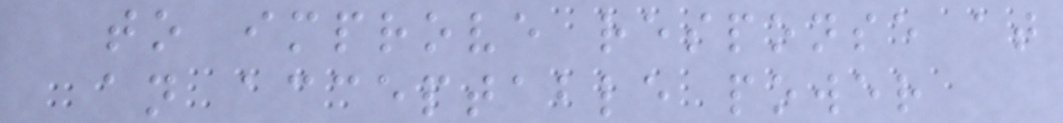to improve response at
an acceptable power
